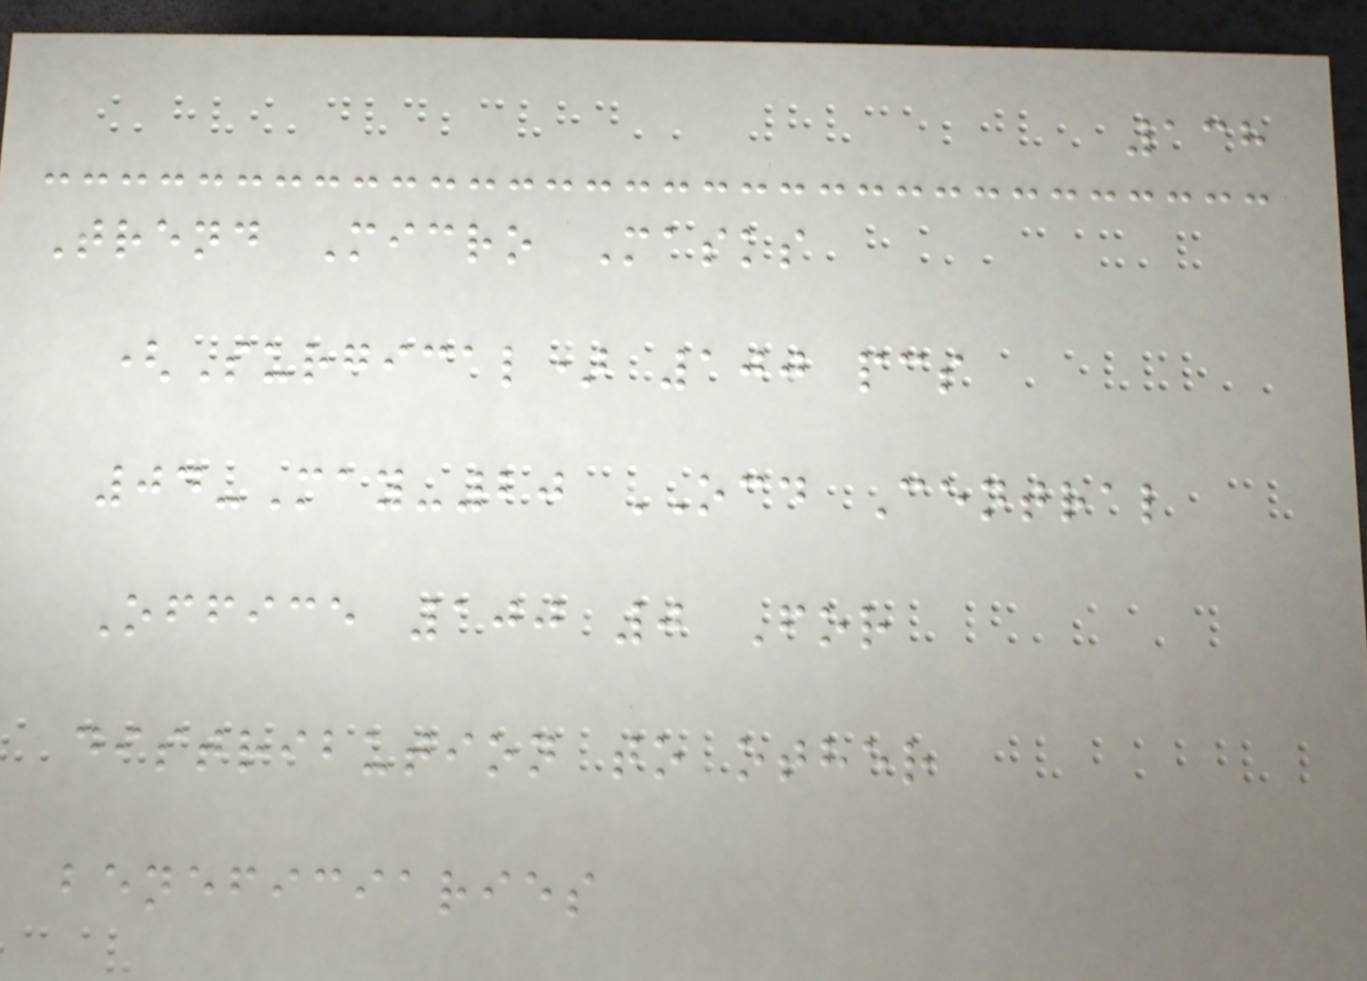138
Trend Micro Masks
(Surgical) 100 pcs
04-May-20 OCD Central
Office 100 0 For
distribution to other
beneficiaries
